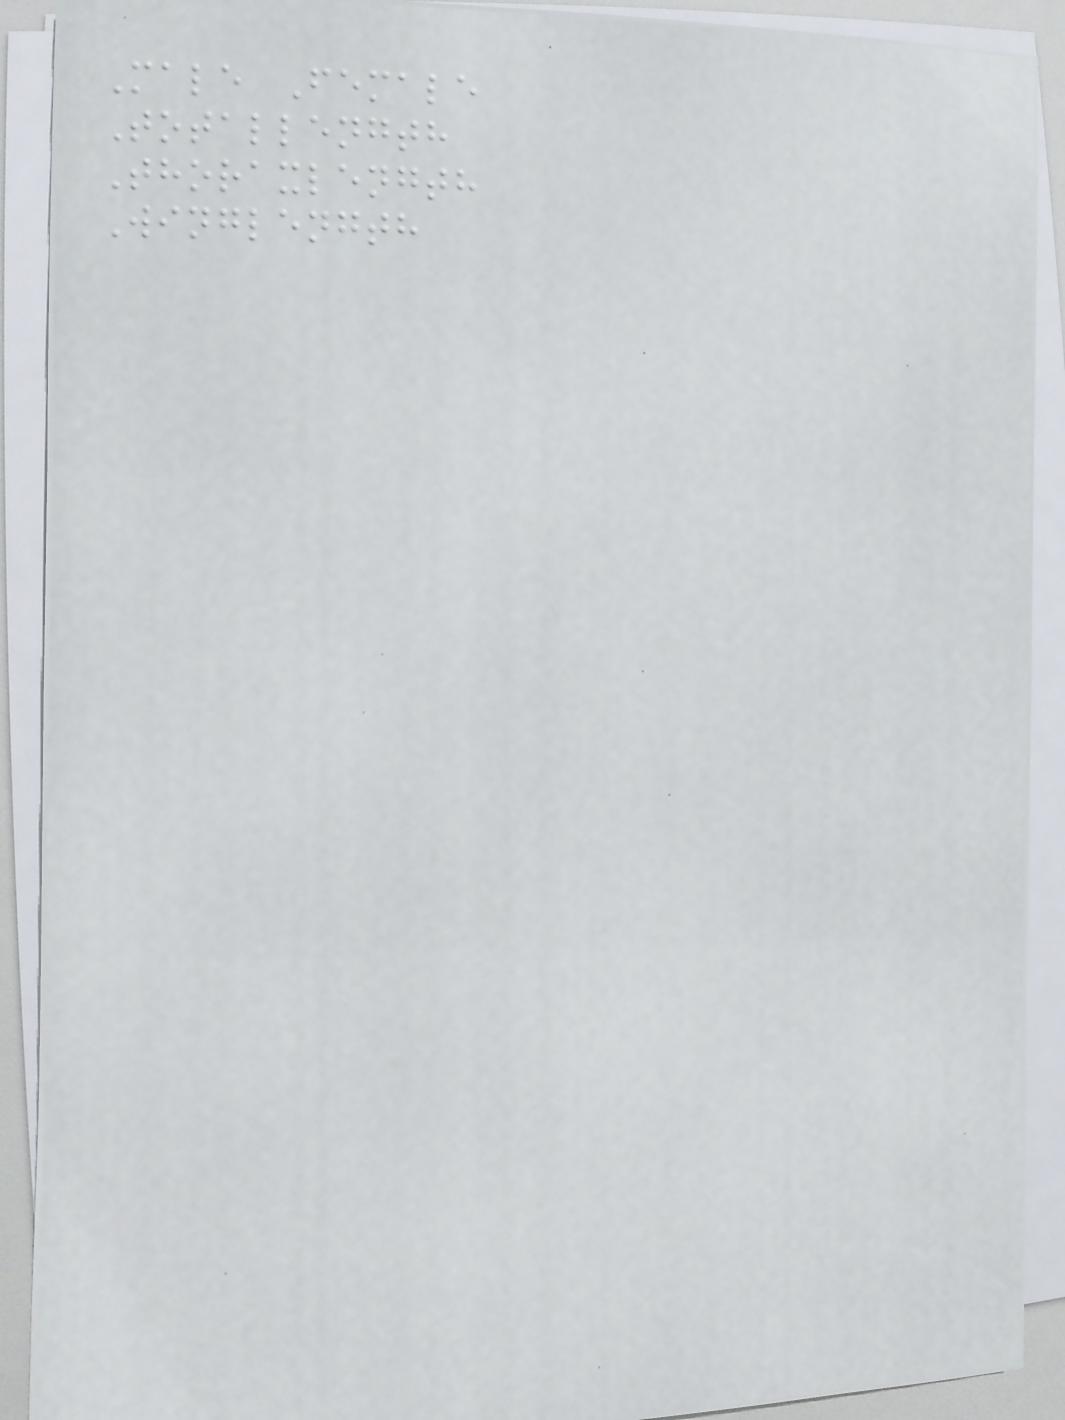Male Female
Totallength
Thoraxlength
Winglength
